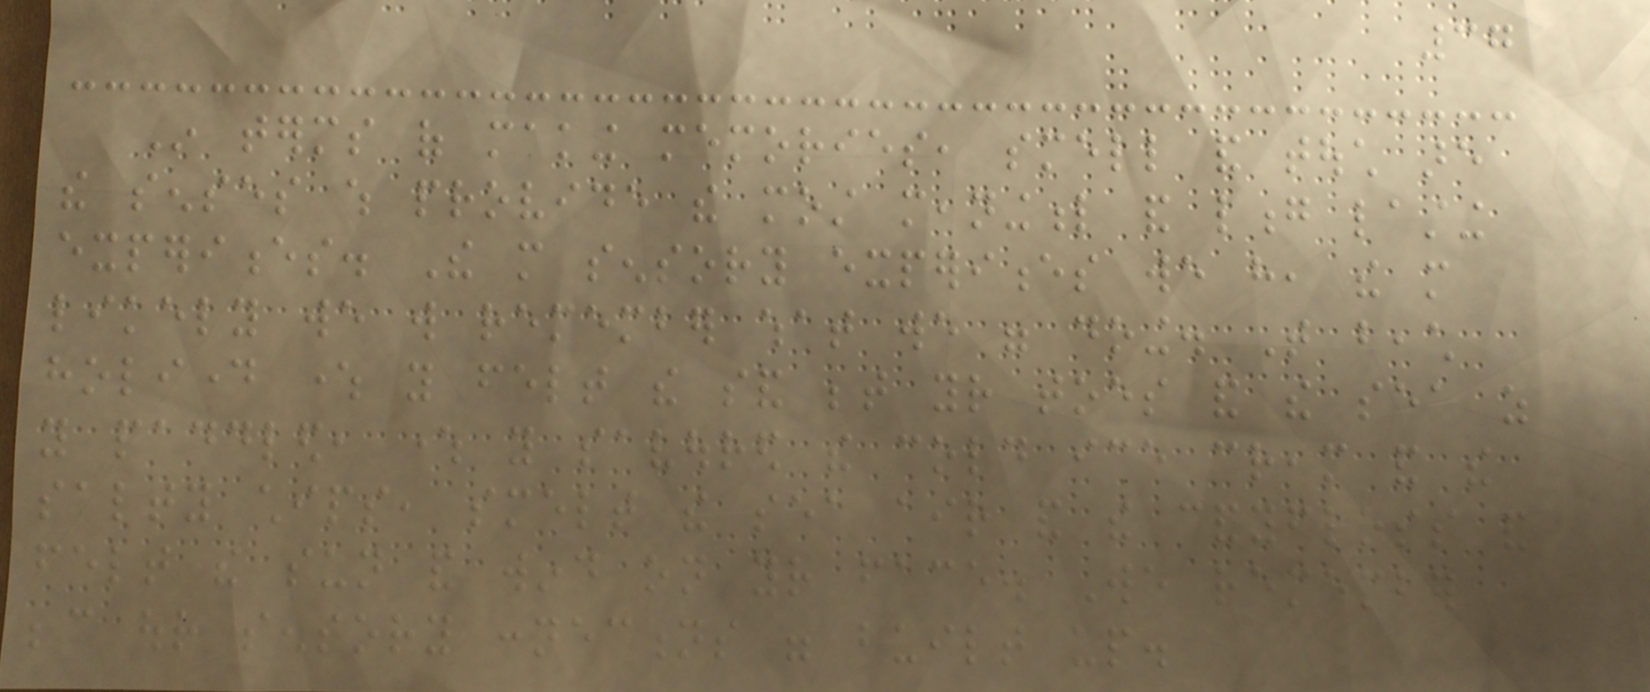37
In terms of making memories, smell and touch are
the senses which provide the most meaningful and long lasting
experiences. The more sensory experiences we have, the more
likely we will remember what we were doing. That beach
holiday where you felt the sand between your toes and the sea as
you paddled, where you savoured the cold ice cream and the
salty chips, smelt the sea air and the candyfloss and
felt the sun and wind on your face. We remember
because our sensory connections were built up.
